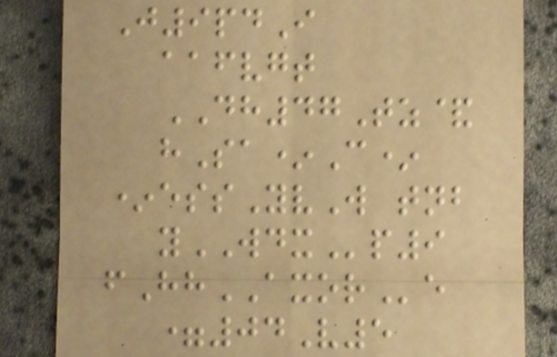J9pdI
aafvgt
DH47Tz&
hSa*C*
*essYvW tnb
yWDXp9
fHhAXORe
=04V5
